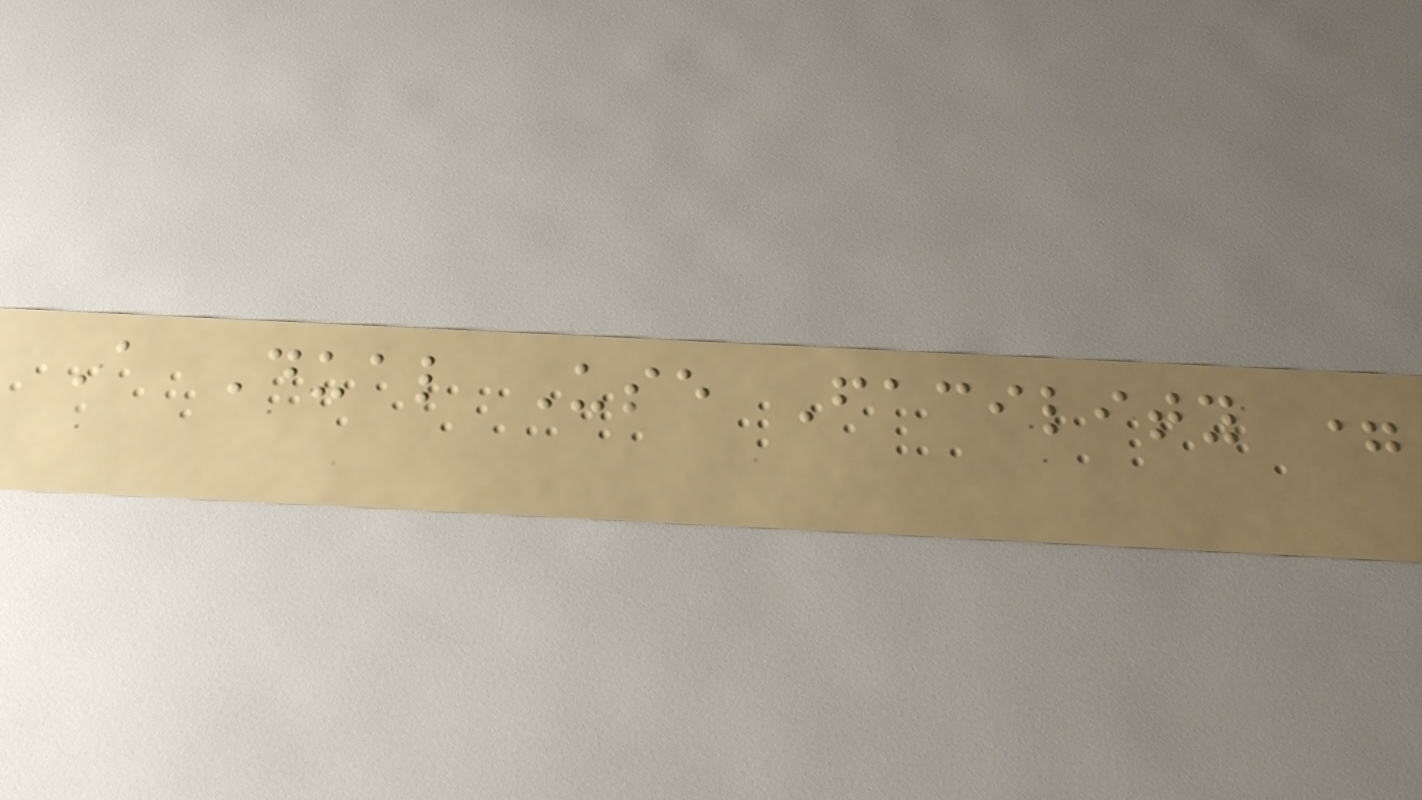A Dual Use Facility =
